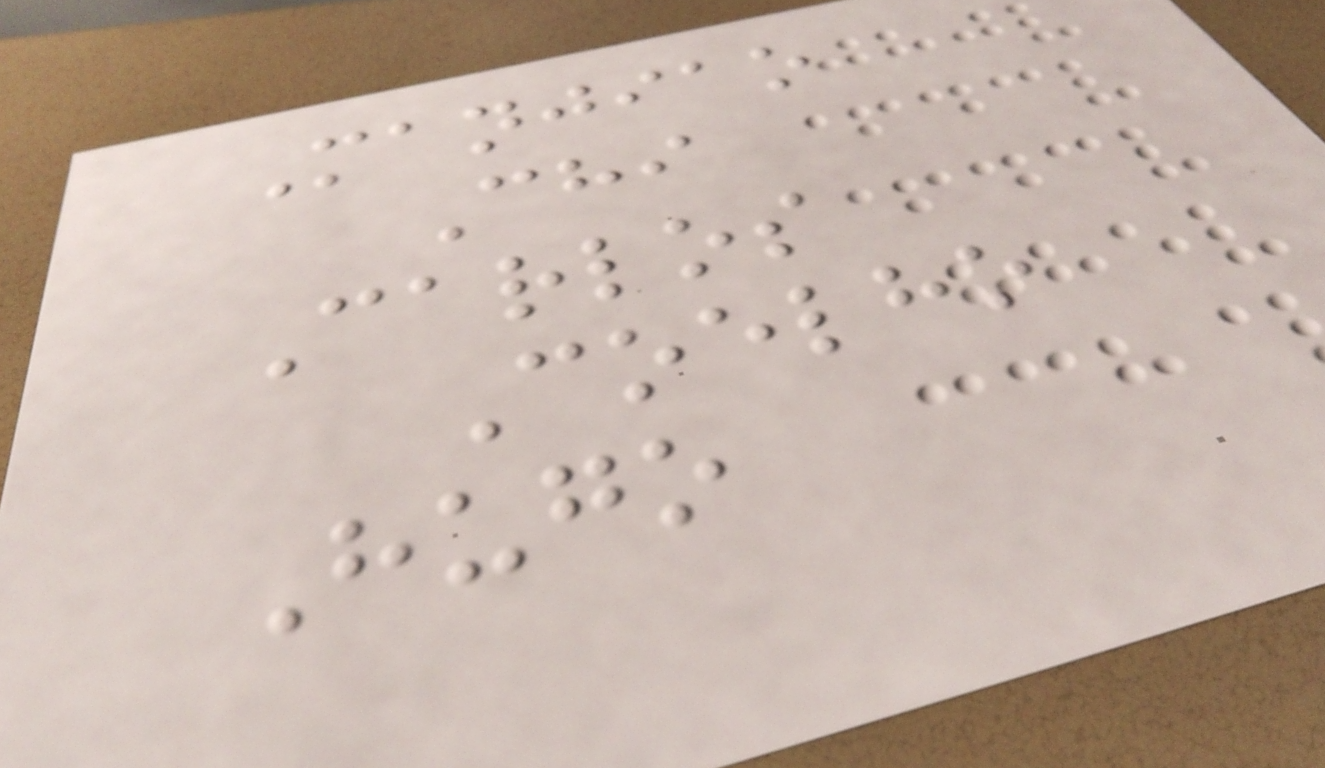Manjiao
Chi
Carlos
Coelho
Hugo
